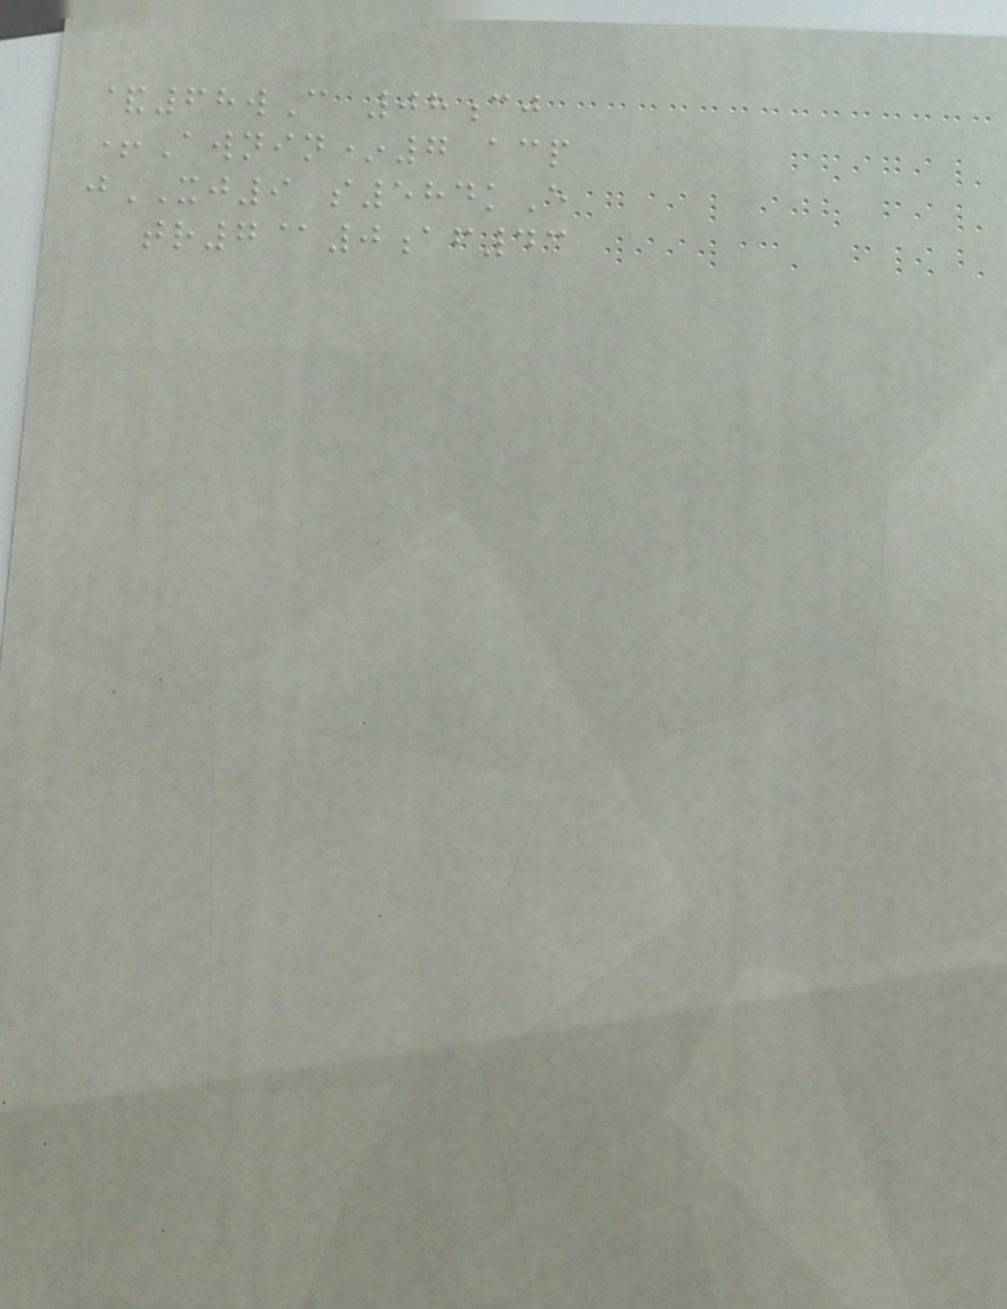&68wC 08cj
+Awnin*7 acp
jXJ9 s584kE
tr7@0af43
